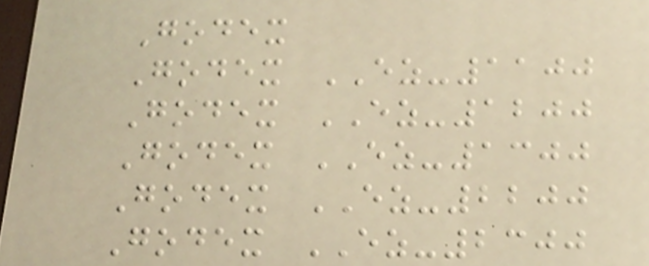Godex
Godex EZ-1100
Godex EZ-1200
Godex EZ-1300
Godex EZ-2200
Godex EZ-2300
